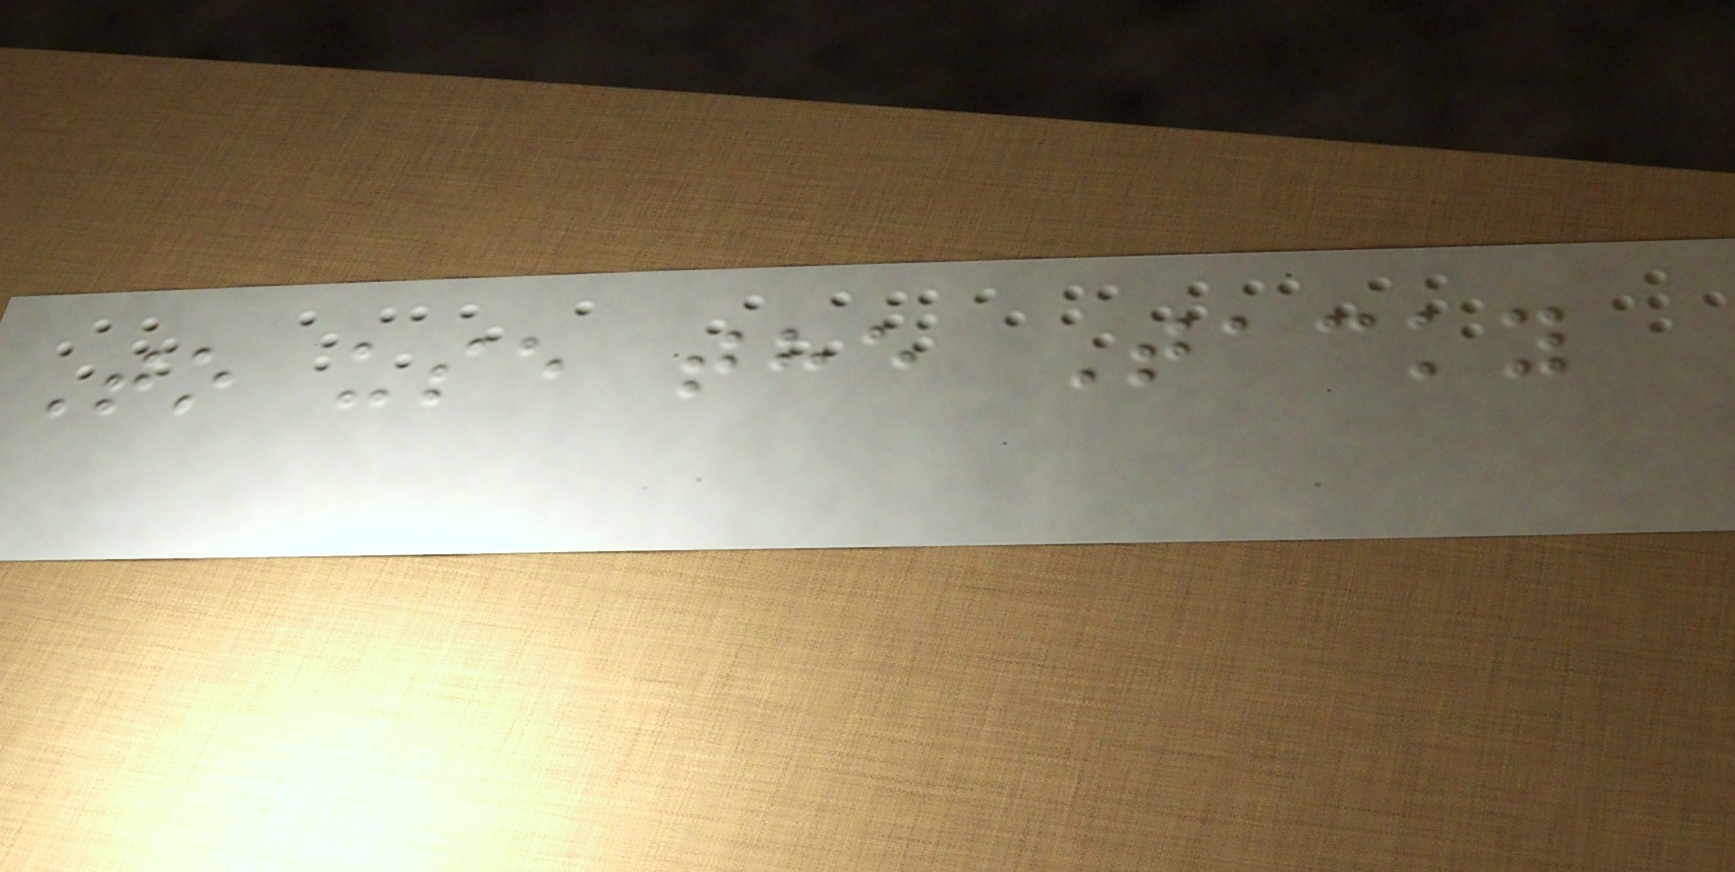To use the Tacky
